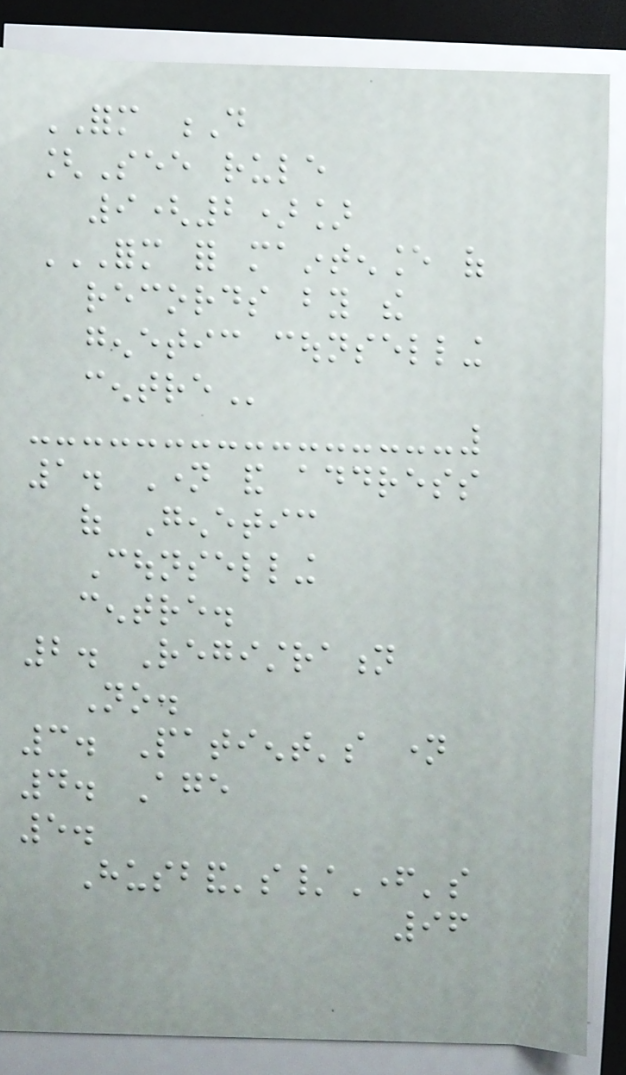FORM D
[See rule
9(2)]
FORM FOR MAINTENANCE OF
RECORDS BY THE
GENETIC COUNSELLING
CENTRE
1. Name and address
of Genetic
Counselling
centre.
2. Registration
No.
3. Patient's name
4. Age
5.
Husband's/Father's
96
